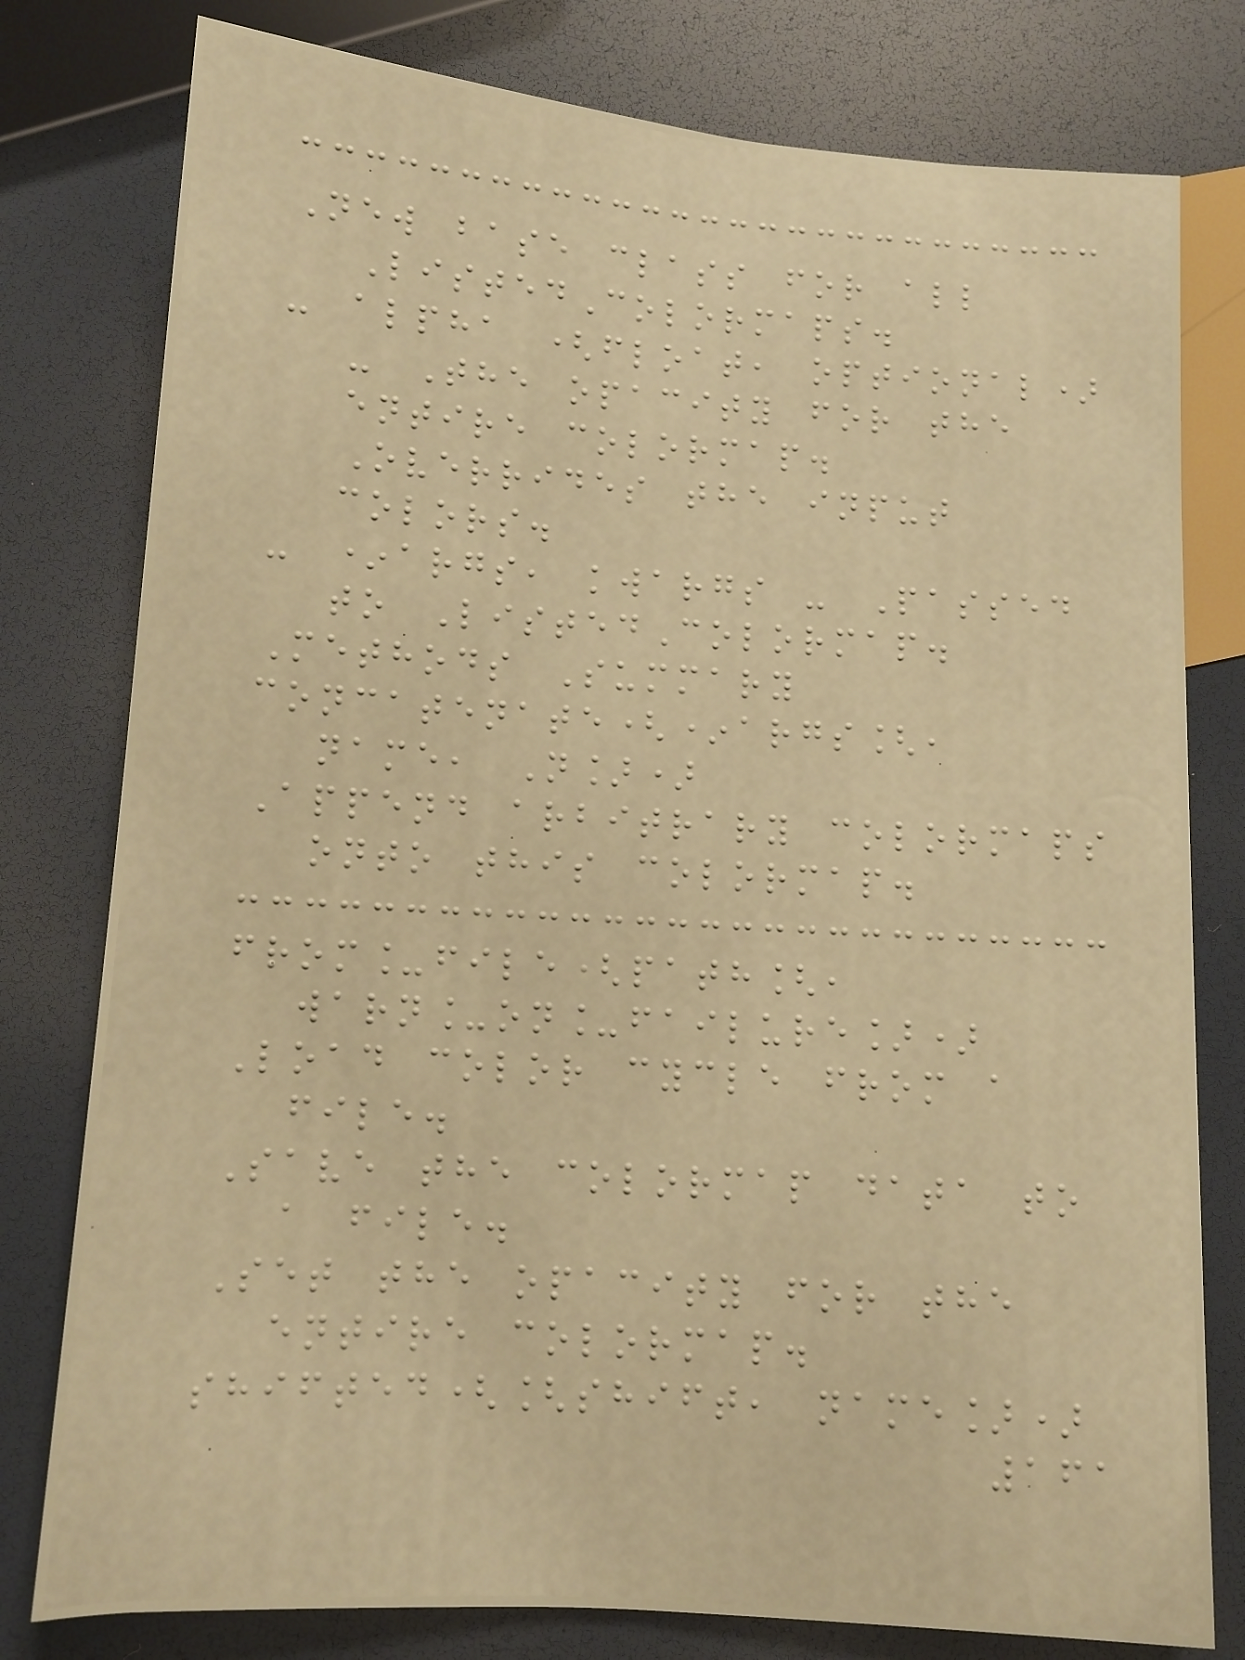New base class for all
ListedColormaps.
- alpha (float, optional)
- The opacity for the
entire colormap.
Overrides the input
colors.
- *args, kwargs - Passed
to ListedColormap.
Methods Summary
concatenate(*args[,
name, N])
Append arbitrary colormaps
onto this colormap.
from_file(path[,
warn_on_failure])
Load color cycle from a
file.
Save the colormap data to
a file.
Set the opacity for the
entire colormap.
shifted([shift, name])
161
